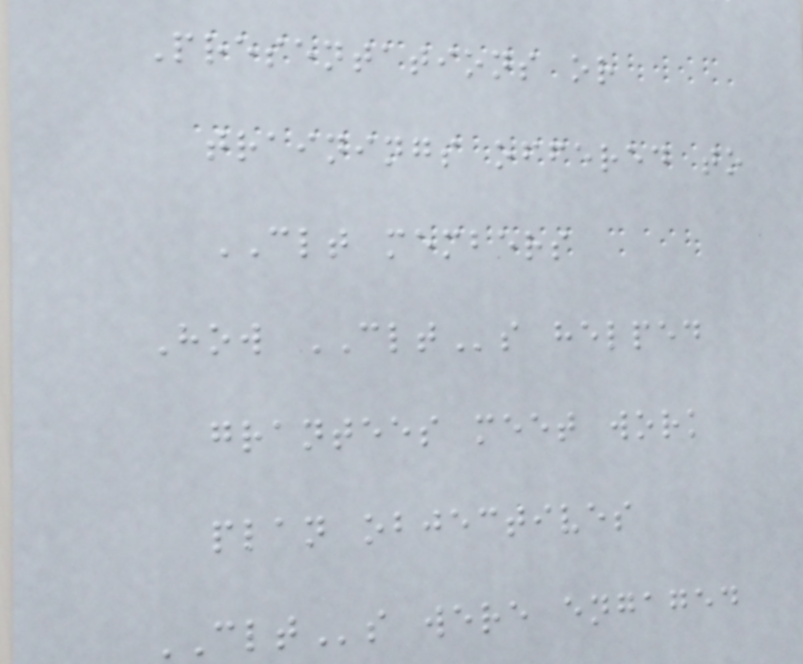Presentations or
trainings offered to
CLT members
How CLTs helped
grantees meet work
plan objectives
CLTs were engaged
